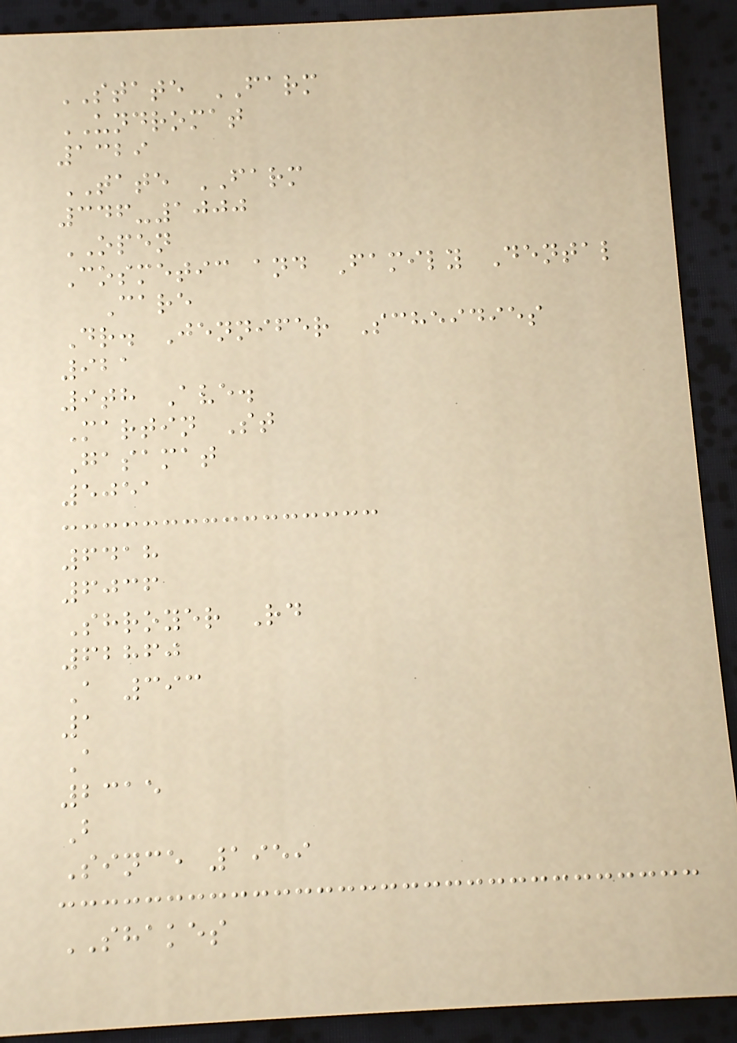STATE FARM
UNDROMAT
1329
TATE FARM
346-1000
OPEN
Cosmetic and Family Dental
Care
Dr. Jennifer Scheidies
921
9th Ave.
Martin St
Gasamat
5051
6418
6036
Shroyer Rd
62860
A 393
1
A
2315
B
Since 1959
SHAKES
